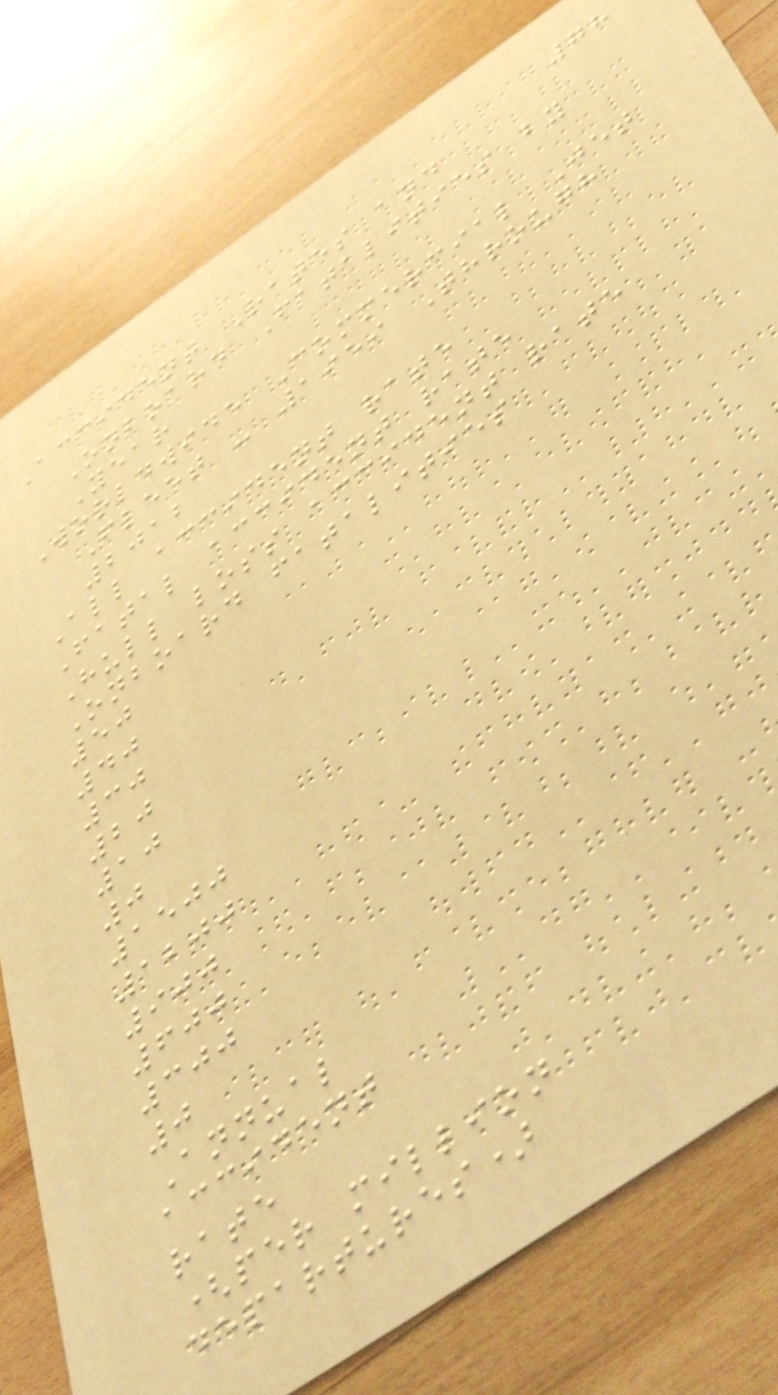78
Accident Rates and
Onboard Fatalities by
Year
Worldwide Commercial Jet
Fleet - 1959 Through
2012
All accident rate
Fatal accident rate
Hull loss accident rate
Onboard fatalities
50
40
30
20
10
0
1500
1200
900
600
300
0
Annual
accident
rate
(per million
departures)
